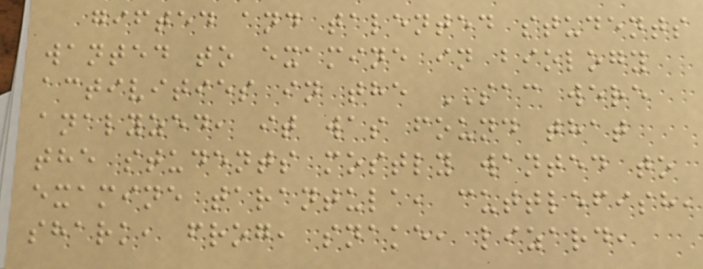gifted and talented students
wanted to examine in biology
activities in the SAC were
analyzed, it was found that
the students mostly wanted to
examine tarantula, cuttlefish,
shark, frog, snake, lizard,
